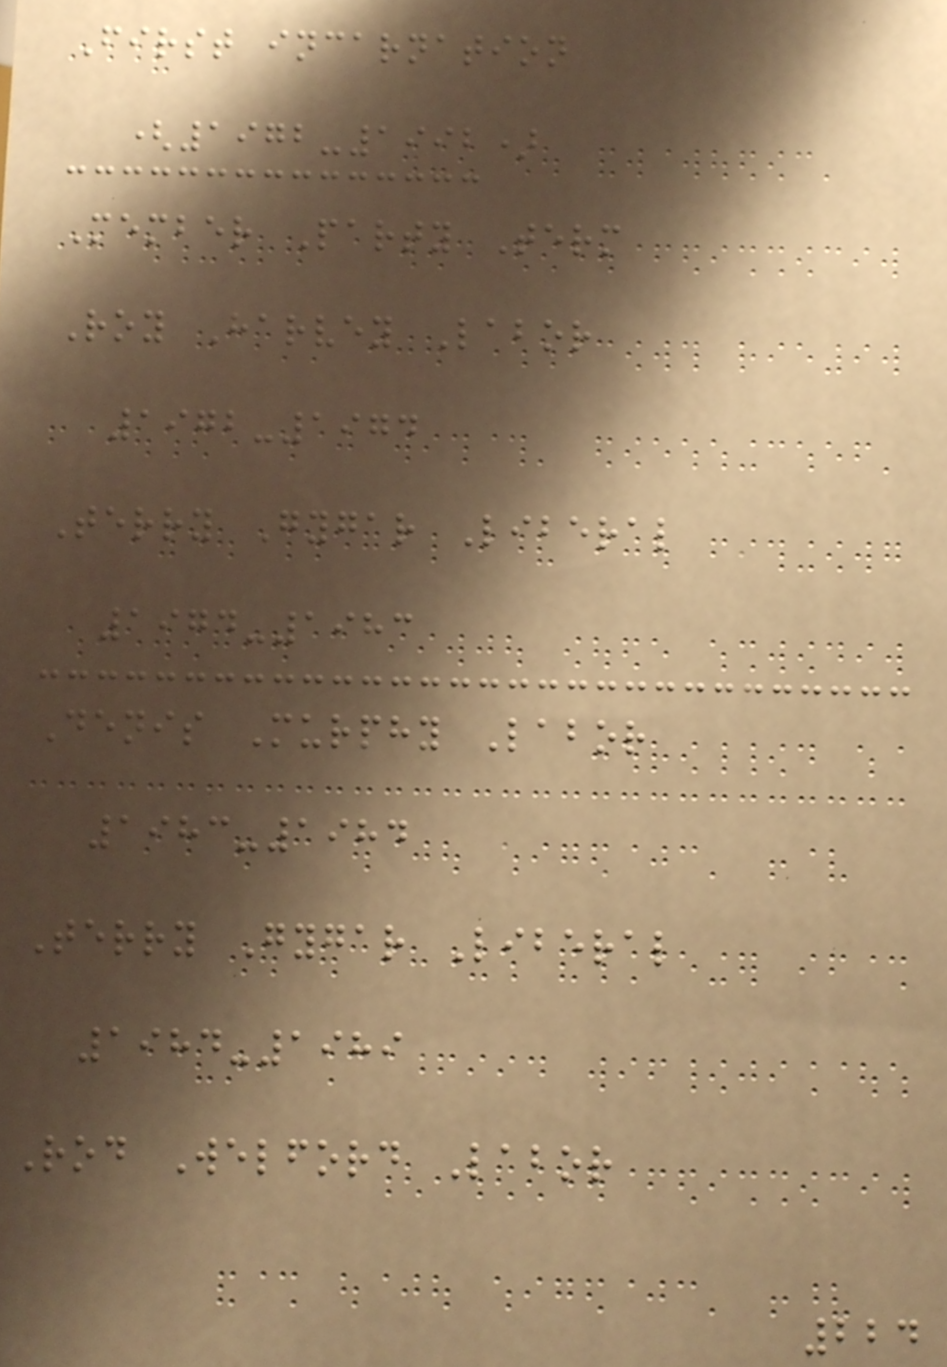First incarnation
(1972-1992)
Member Party Term
Roy Harvey Labor
1972-1974
Terry Gygar Liberal
1974-1983
Denis Murphy Labor
1983-1984
Terry Gygar Liberal
1984-1989
Rod Welford Labor
224
